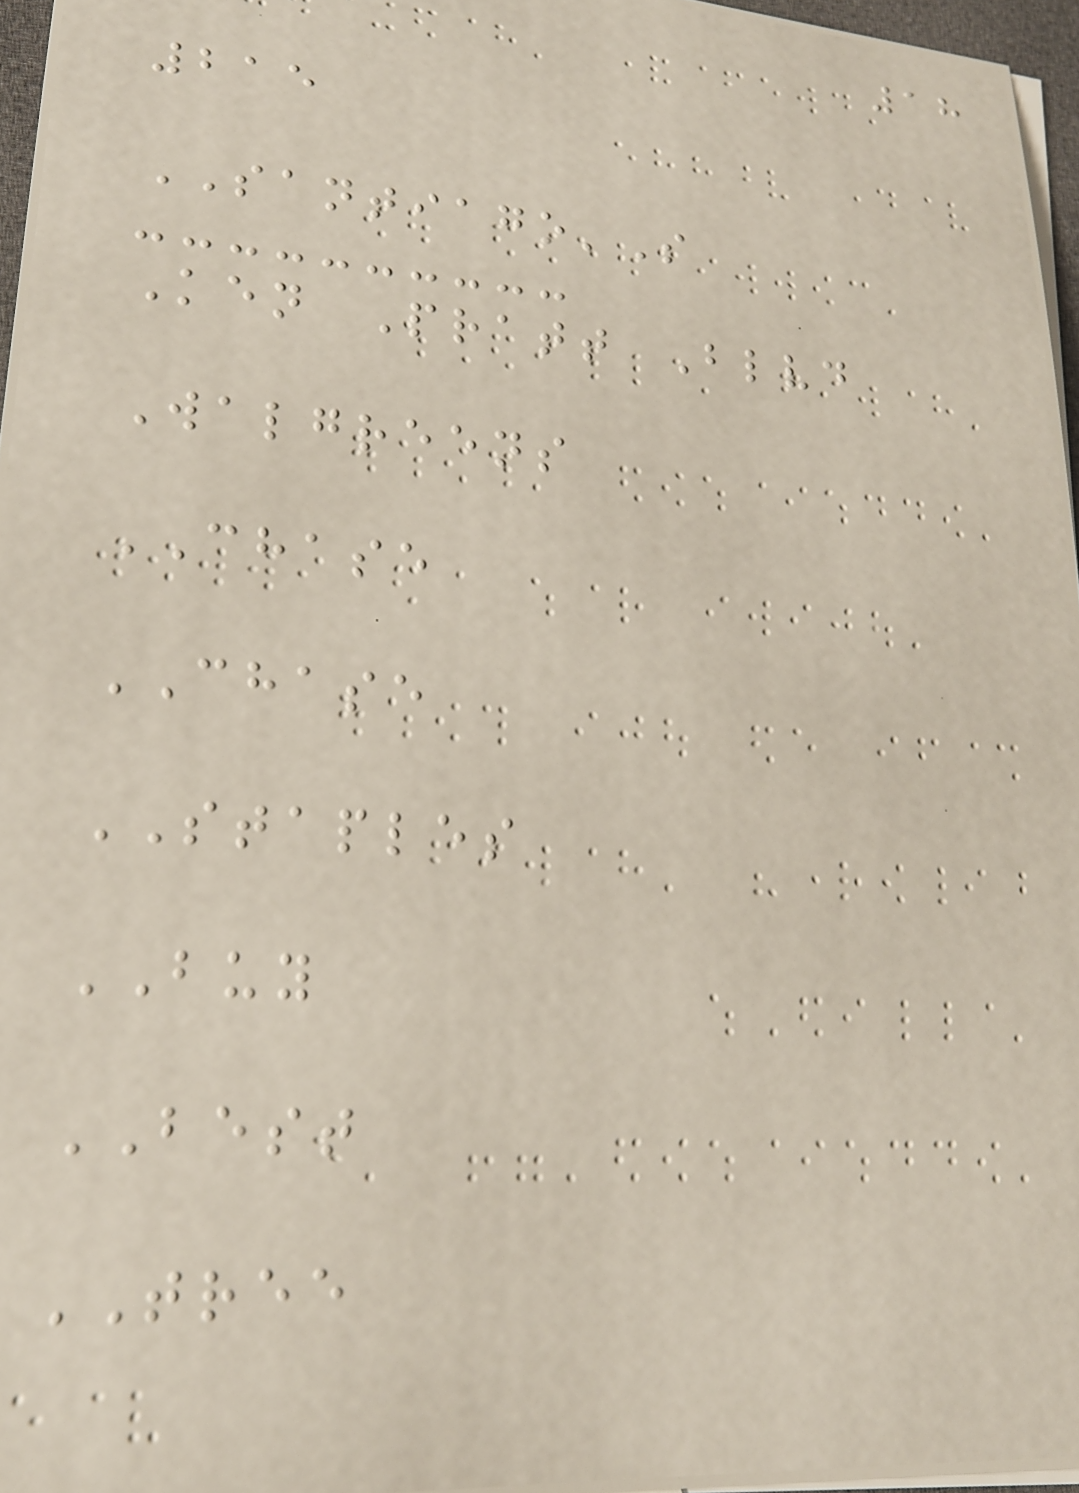18
215
SANTIAGO'S
Ken Pratt Blvd
Walgreens
CHASE
CHASE
STAPLES
BUY
BEST
TREE
